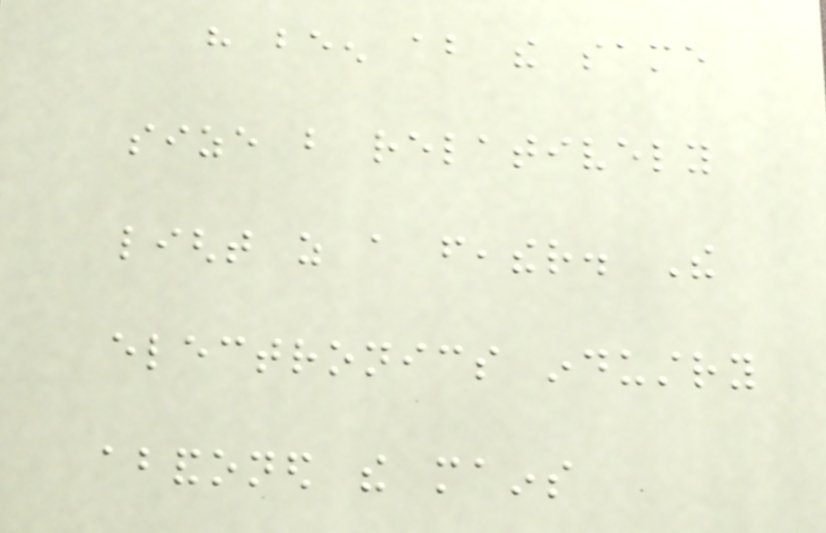have been about the same
size but relatively
light as a feather. The
electronics industry
abandoned the mains
